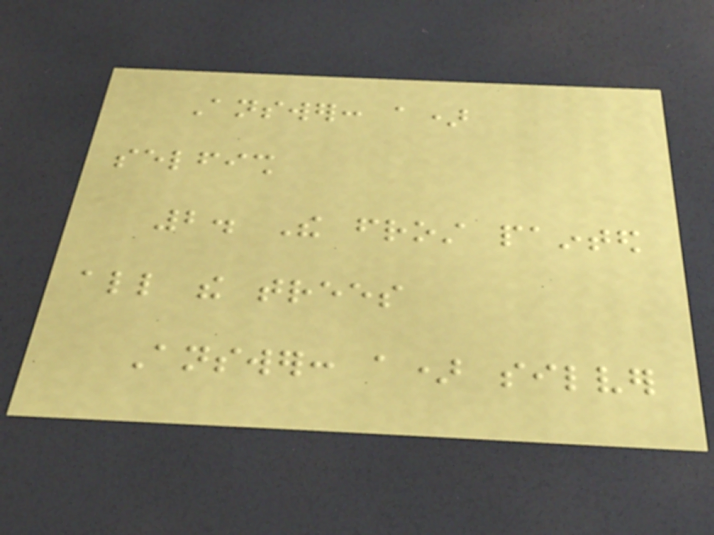Answer: a)
selfish
2. The frost painted
all the trees
Answer: a) silver
